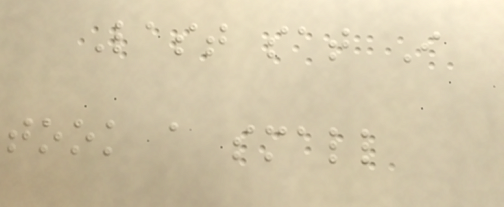Last sat I
took a small
